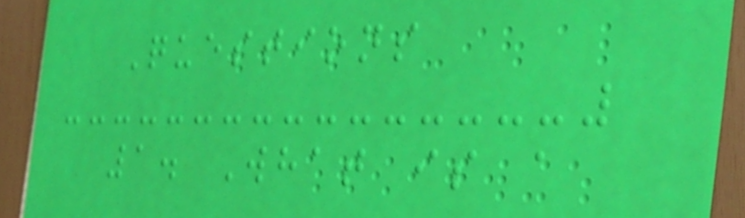Questions
1. What is a
